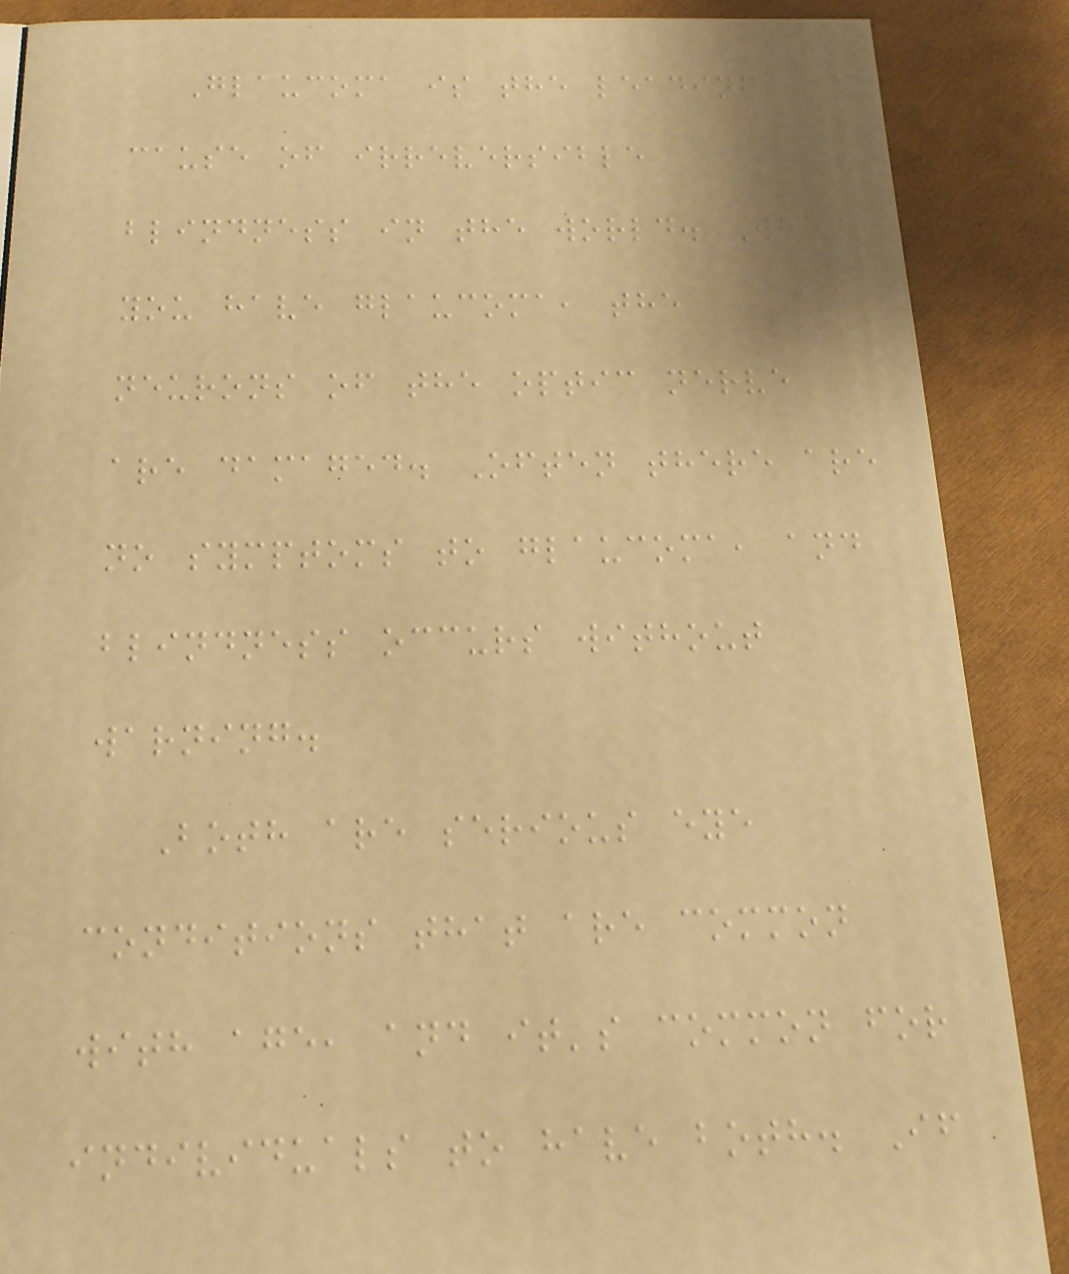Glaucoma is the leading
cause of irreversible
blindness in the world. When
you have glaucoma, the
neurons of the optic nerve
are damaged. Often there are
no symptoms to glaucoma, and
blindness occurs without
warning.
Both are serious eye
conditions that are common
with age, and it's common for
individuals to have both. If
